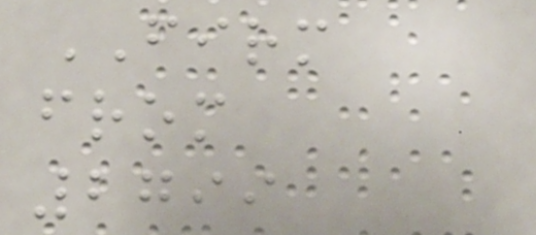FIRM
from
2799
